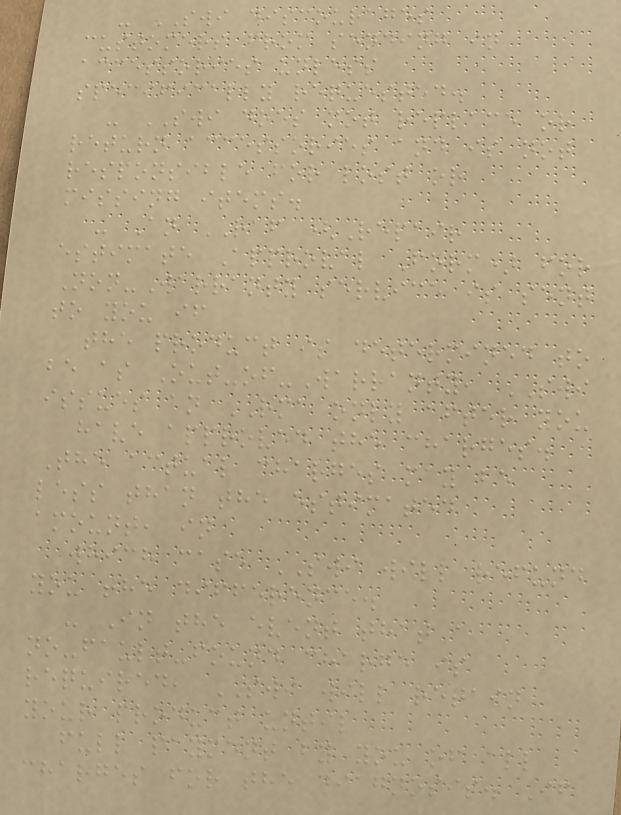- SWI discourages
customers from sending in
accessories unless
specifically requested.
- SWI does not replace or
return accessories and is not
responsible for lost or
missing items.
- An RAF (Repair
estimate Approval Form) for
Non-Warranty service is sent
to you if
the product is determined to
be as Out-of-Warranty, SWI
issues an RMA only after you
have approved the charges.
The actual charges may be
less than the estimated
amount, in
which case SWI will refund
you the difference.
- In the event that a
no-fault-found charge is
required, SWI will retain
your product until
full payment by you of all
charges for the diagnosis. If
